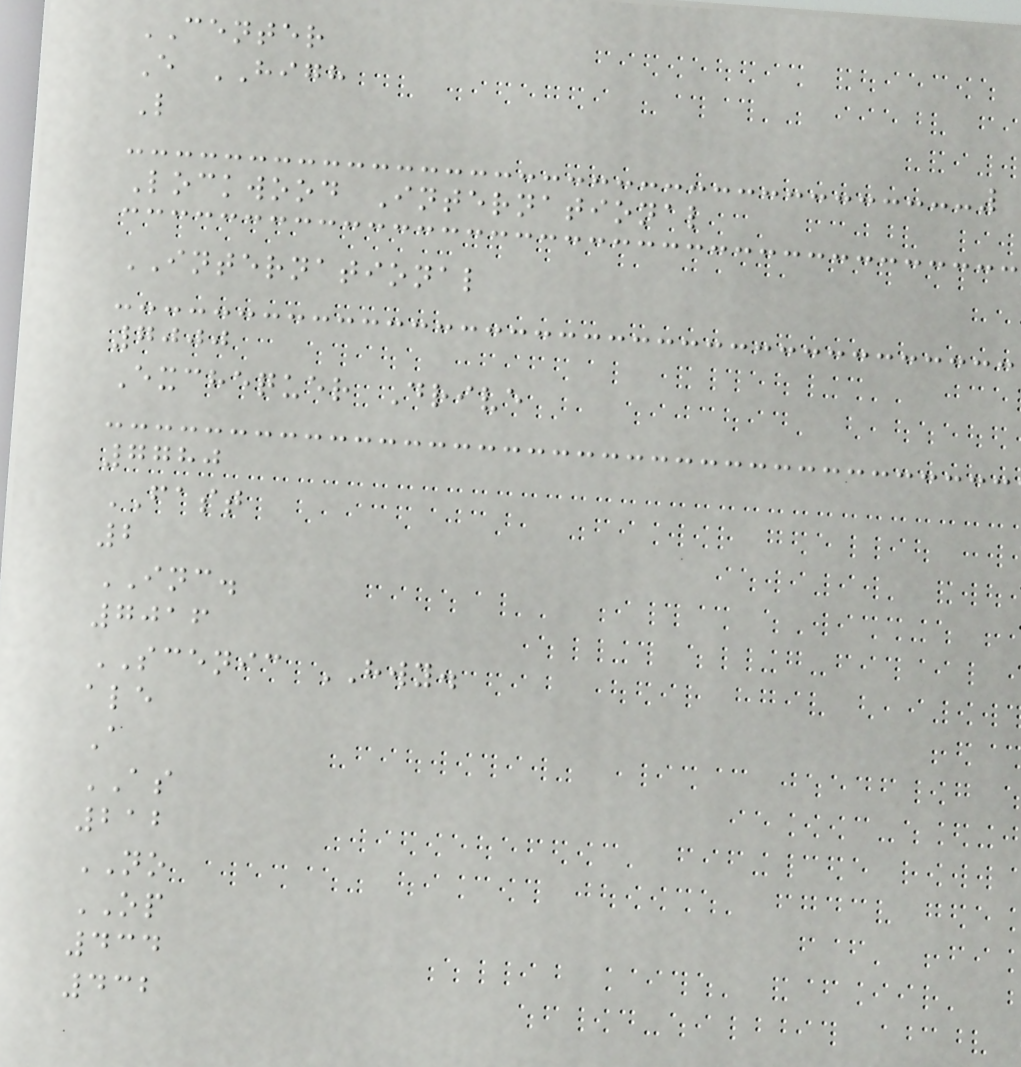CENTER
E HIGH
L
Lockwood International
INTERNATIONAL
7000
Exchequer Drive
7780
FAST
2
INC.
7016
SCENIC HWY.
ale
A
AS
212
NO
OP
434
432
